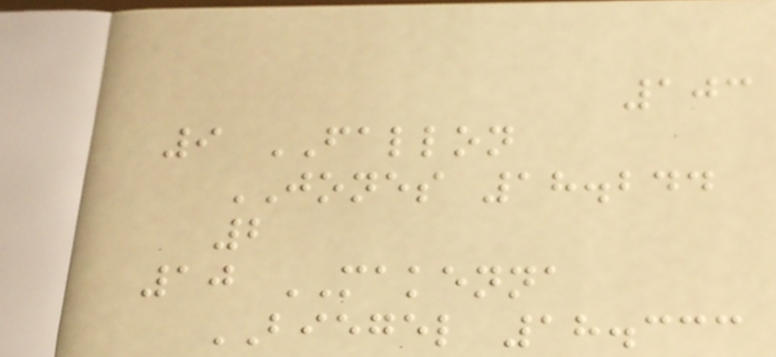103
9 FALLON
JONES 18.244
2
10 MAKENNA
BIEGEL 18.333
